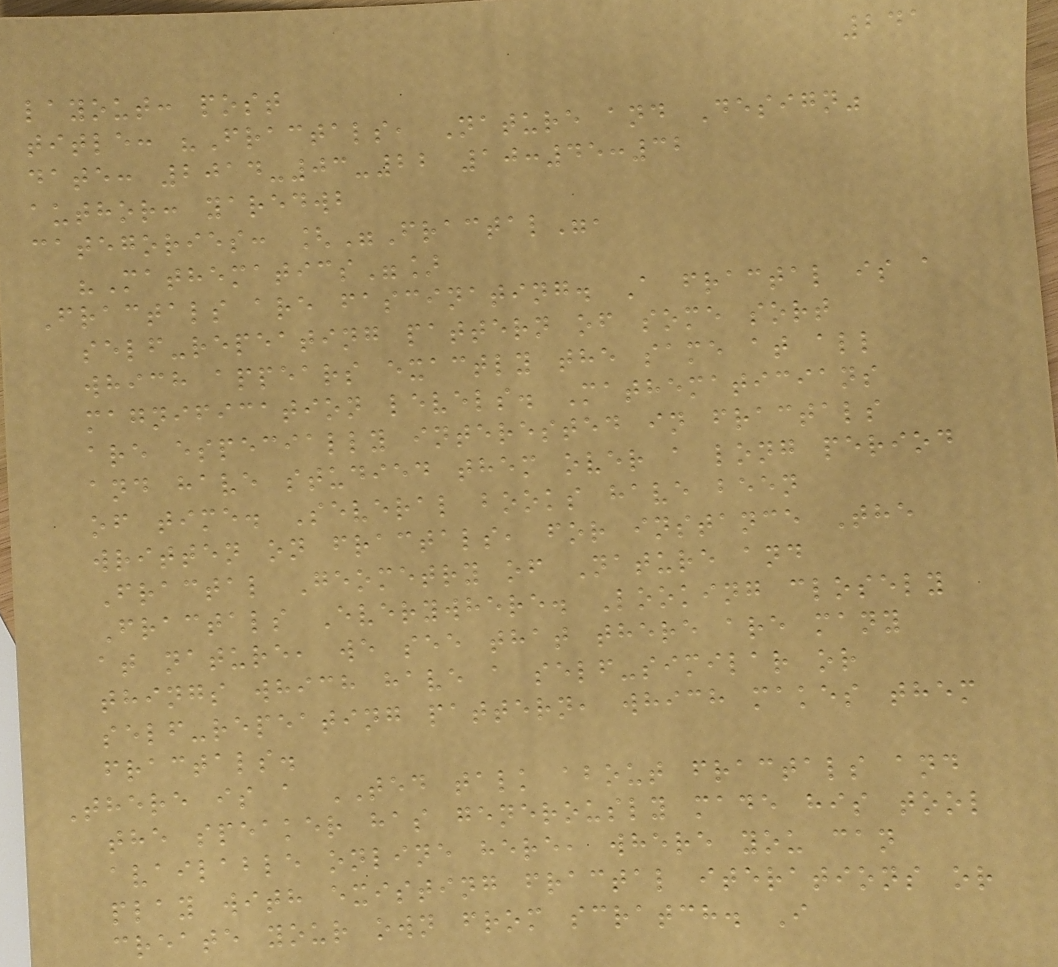241
layout: post
title: "Fractals, Nature and Design"
date: 2014-03-22 10:45:32
author: yaredwb
categories: ["Fractal",
"Mathematics"]
Fractals are fascinating. A fractal is a
self-repeating pattern of some sort
which appears exactly the same at all
magnification levels. Mathematicians
are especially interested in fractals
and have studied them over a long period
of time. Several books have been
written on fractals, for instance The
Fractal Geometry of Nature and
Fractals Everywhere. Looking closely
at nature, we see that there are many
things which have a self-similar or
self-repeating pattern, which makes them
fractals.
There is a TED talk about fractals and
the speaker has generously made his tool
available online here, where you can
play with existing fractal iterations or
create your own from scratch. I
